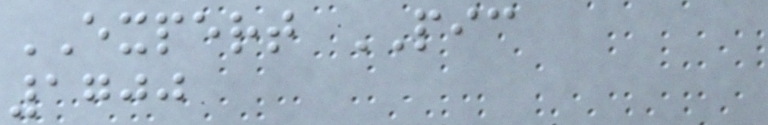EXPERT PIC
1700
